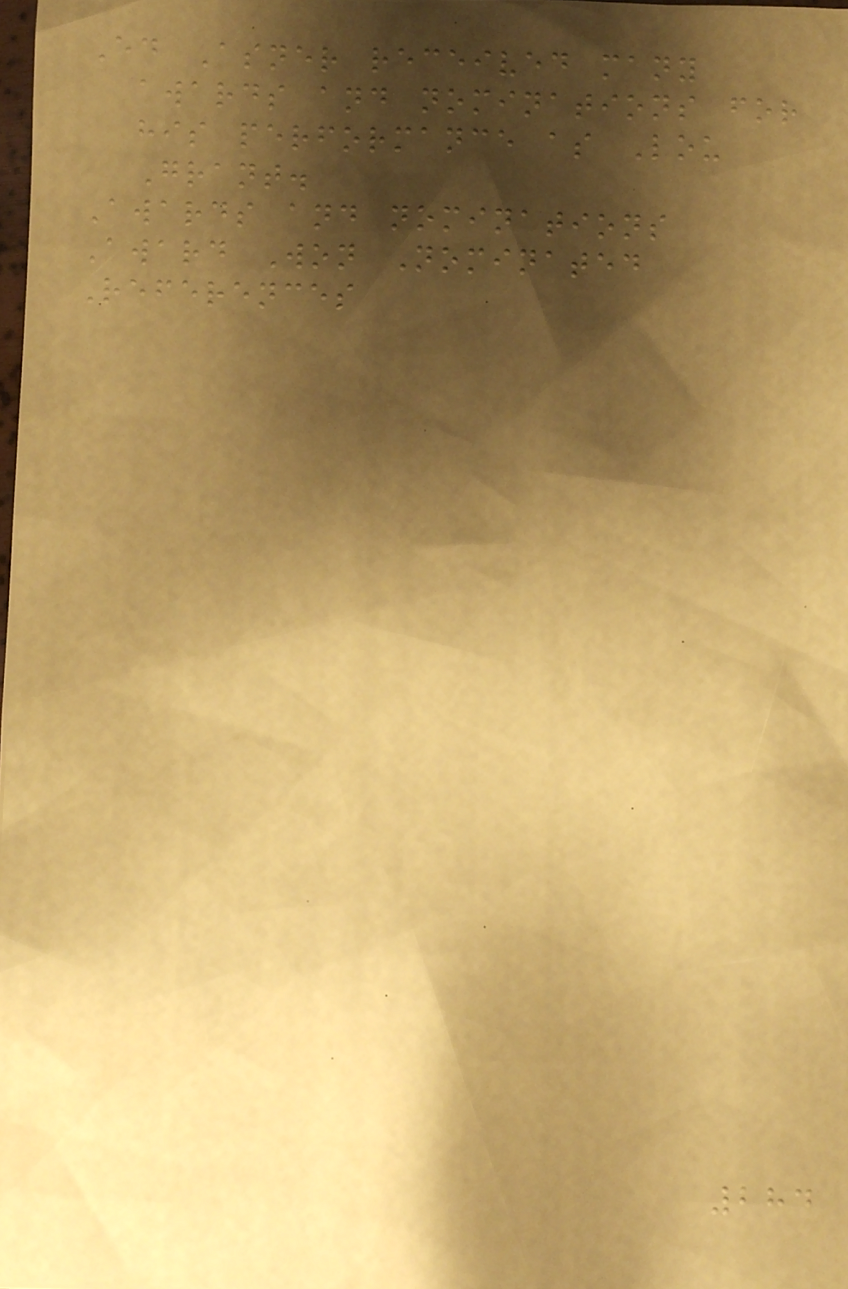Ed Asner received many
awards and nominations for
his performance as Lou
Grant.
Awards and nominations
Award Won Nominated
References
284
